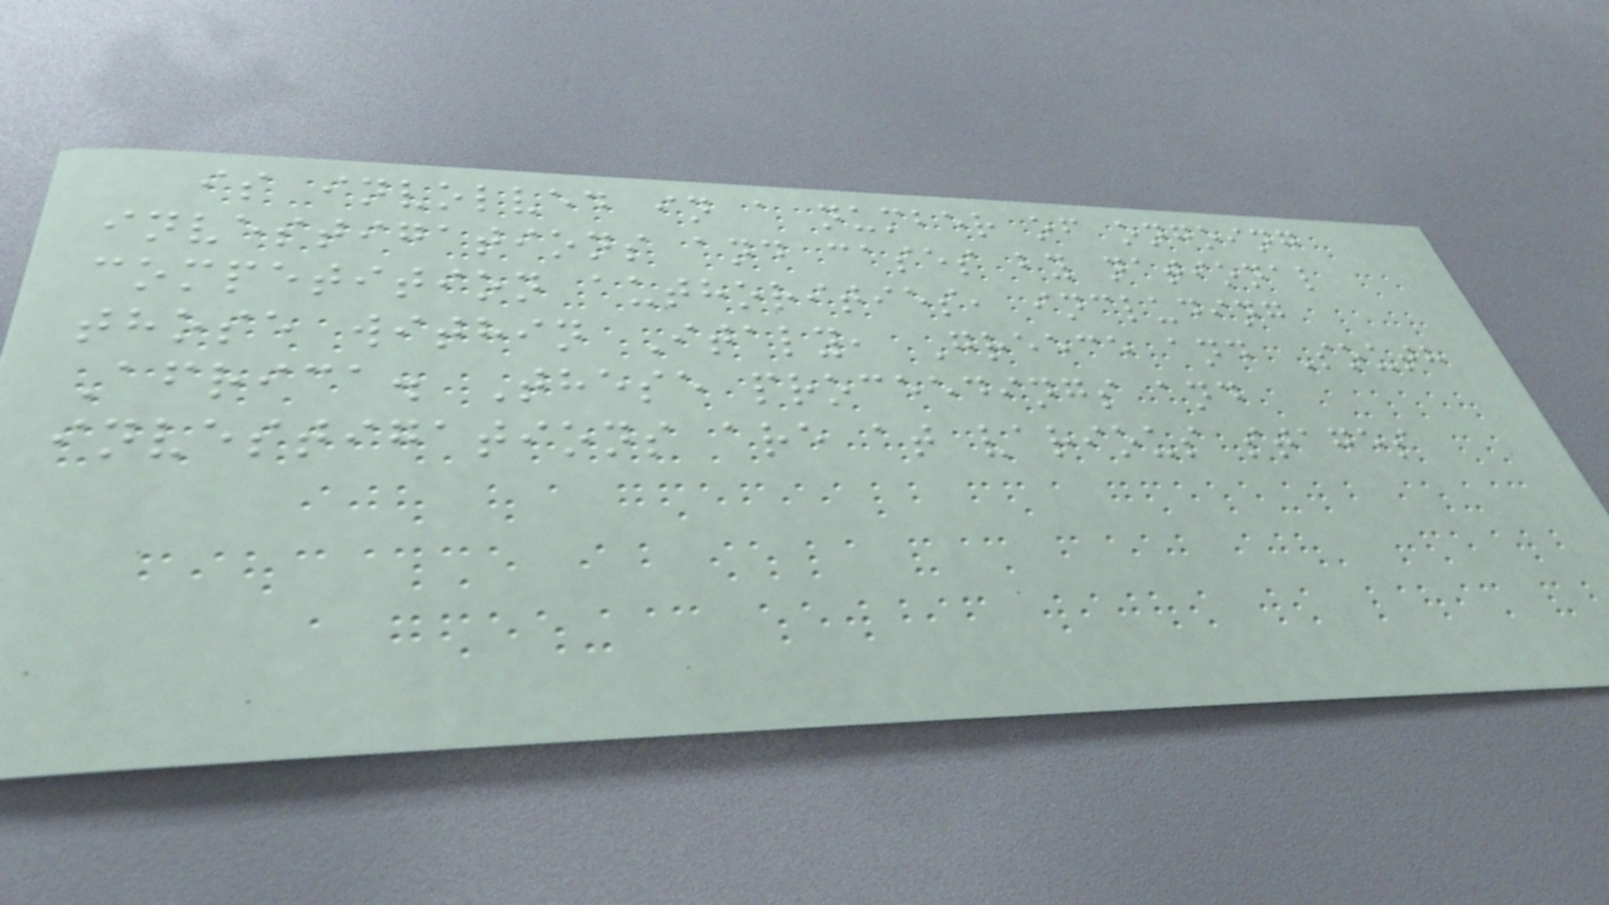is involved in a number of ongoing
investigations and cases by national
competition authorities, including
those within Italy, Greece and South
Africa. These proceedings and
investigations are at various stages
